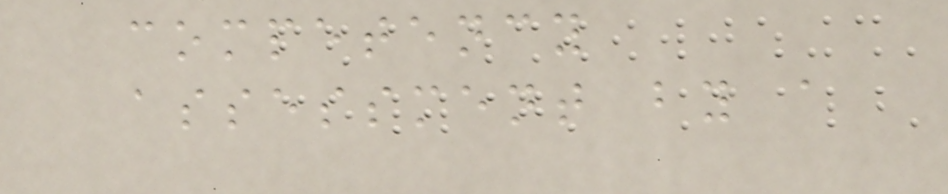competency
assessment by a
